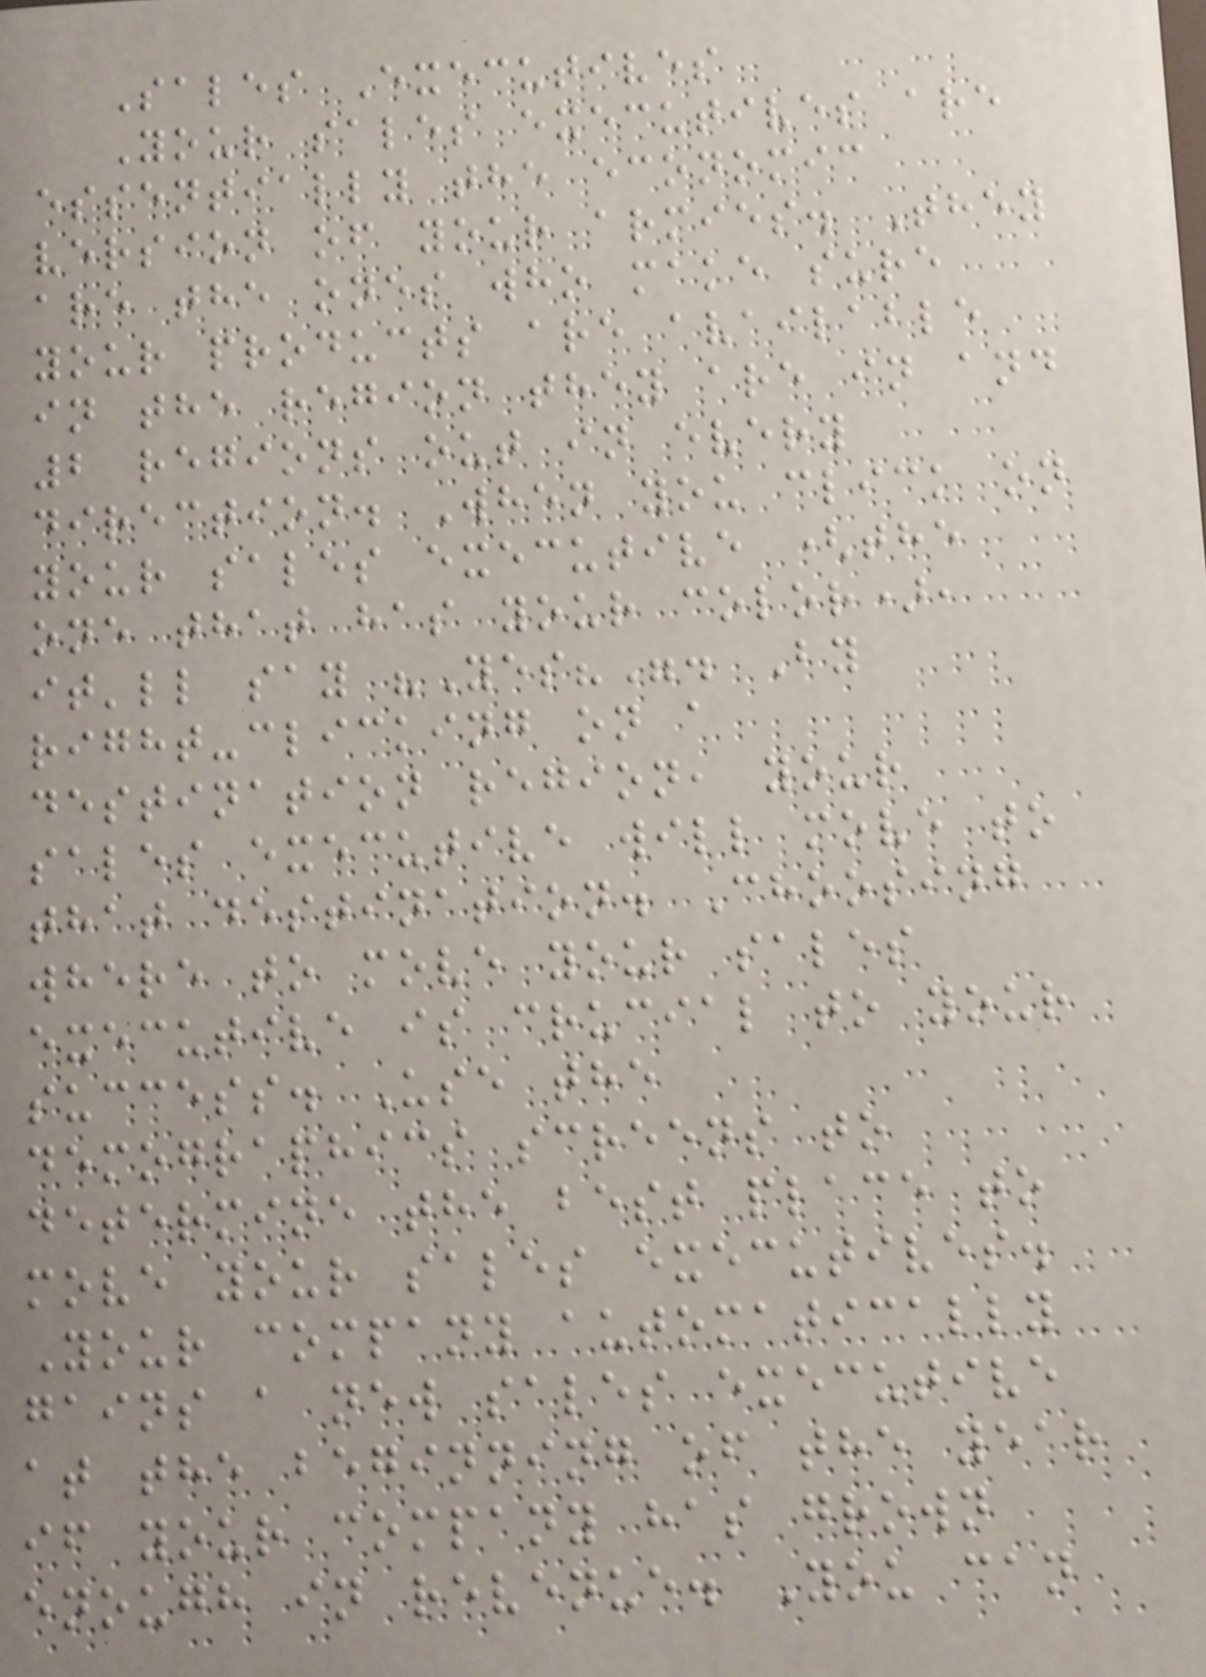Sales Executives
Your sales executives are
essentially the economic
version of your armies. They
are the ones who make sure
your products are available
in the region they are in and
2 regions out in every
direction. When you click on
your sales executive (the
one that has your color),
it'll say "Yes?". By
right-clicking on a
destination region, your
sales executive will move to
that destination. Choosing
where to move your sales
executive is crucial to your
success. Use the
demographics screens to
determine the best place to
move your sales executives.
Your company automatically
gains a new sales executive
at the beginning of the year
if your company has grown
enough in revenue. You can
